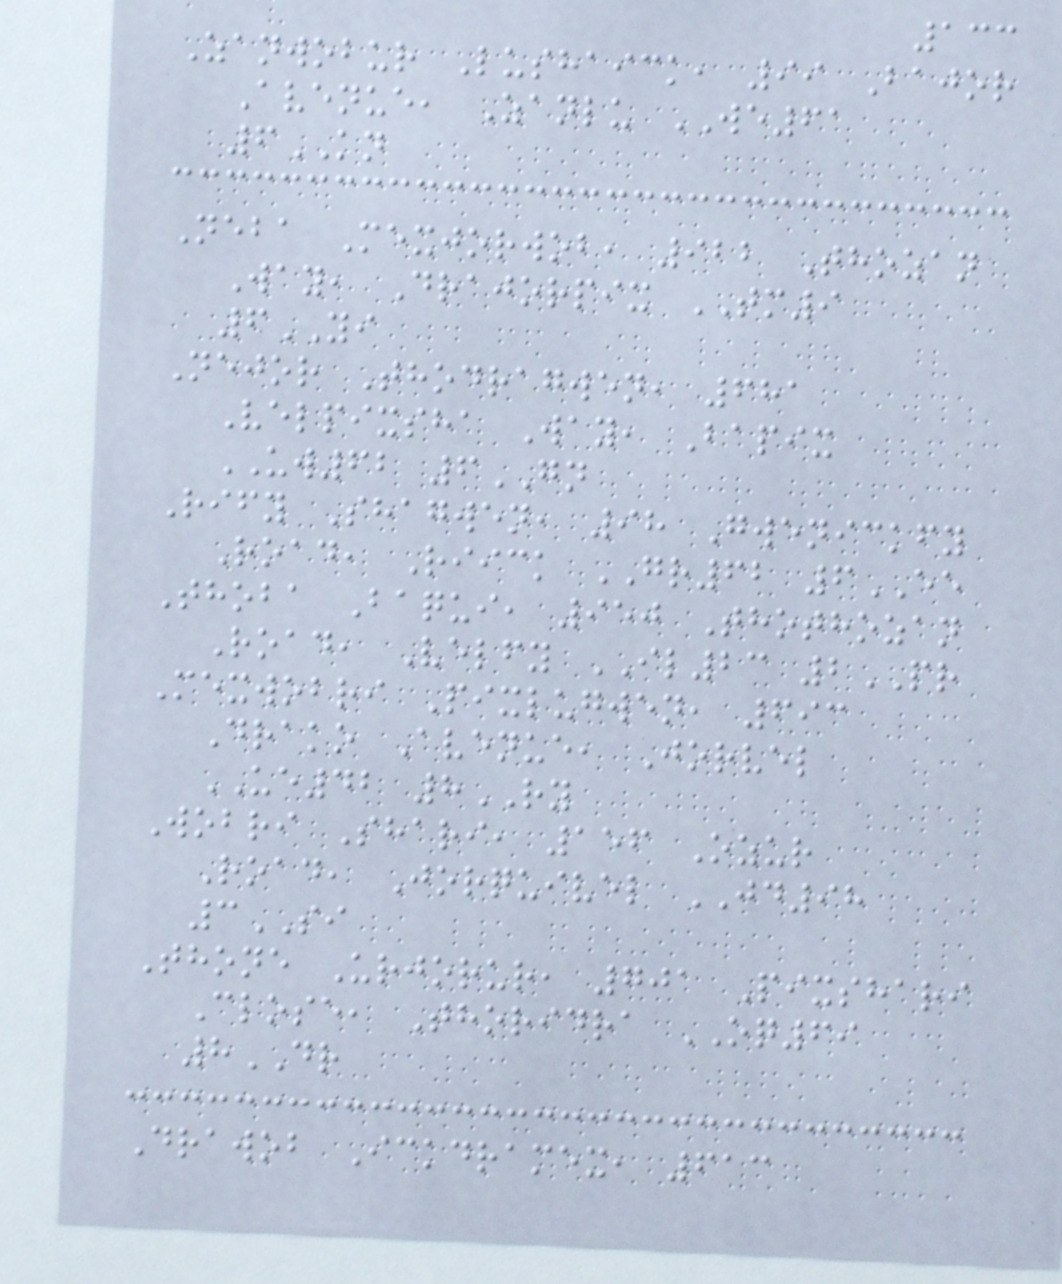133
Zanwobur Lushaick, 99 Bajor
Avenue, Zanlu WE61
6KN
Neba Mexjorwob, 922 Thozan
Way, Drajorpix TM9
6YI
Nejor Thodragwen, 681
Velpixsha Way, Bapix
UW62 6GN
Rify Shagwen, 98 Gwenickfy
Road, Riick GR62 6EE
Thoba Baqui, 950 Thothozan
Road, Velfy IL23 2PR
Mexwobri Pixlugwen, 693
Drako Avenue, Jorvel
UE42 8RY
Wobri Shari, 156 Ozur
Road, Jorquivel JD98
3SI
Thone Urjorur, 701 Pixshari
Close, Thoridra OQ69
8DR
Drawob Ickdramex, 613
